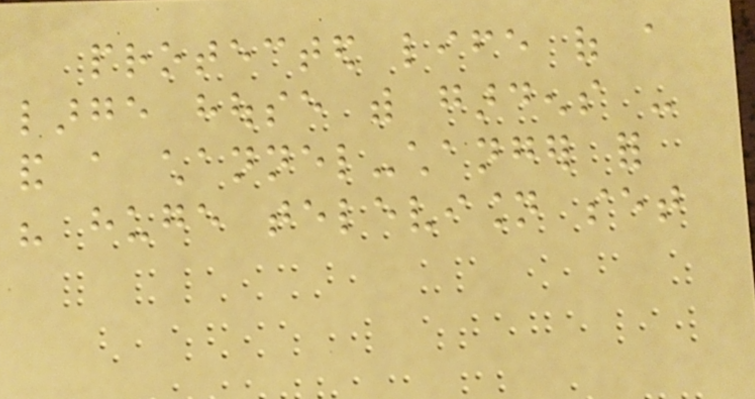protected life of a
large house with gardens -
and a channel-changer for
his huge television set
